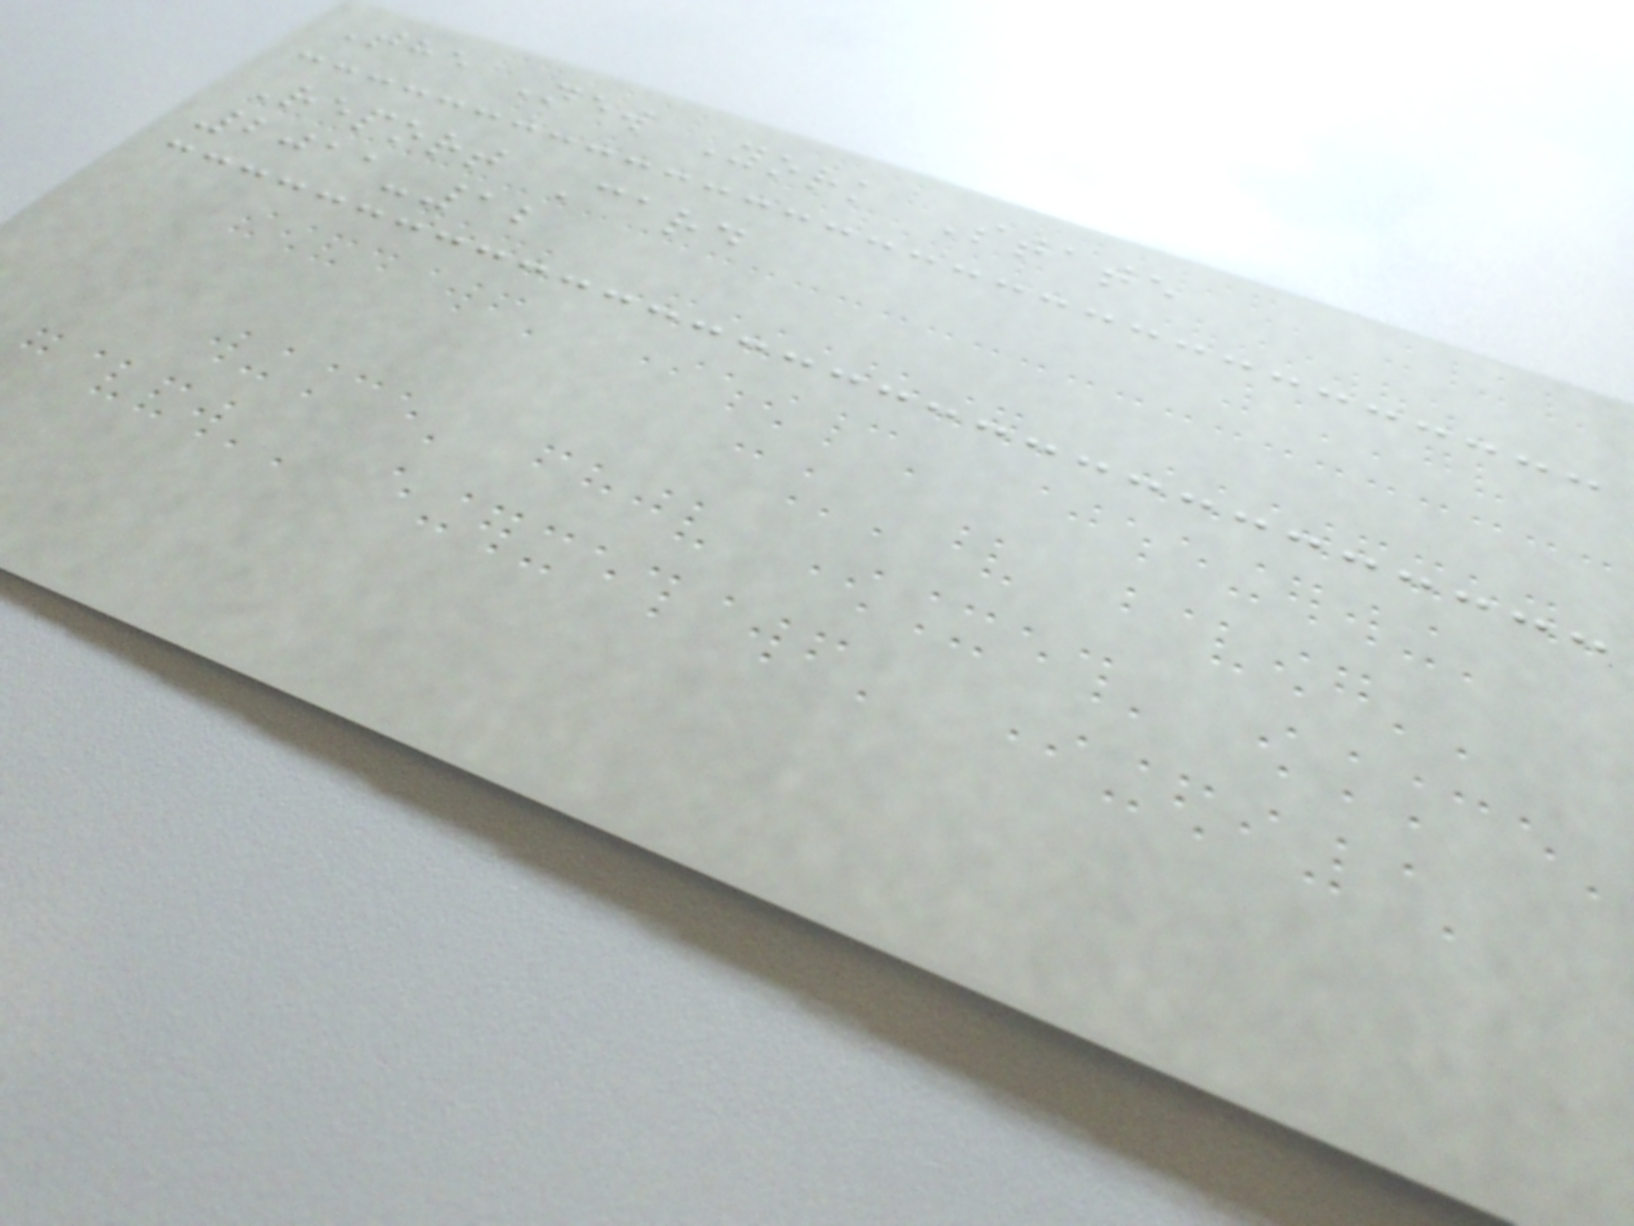The New York State
Report Card
2011-12
